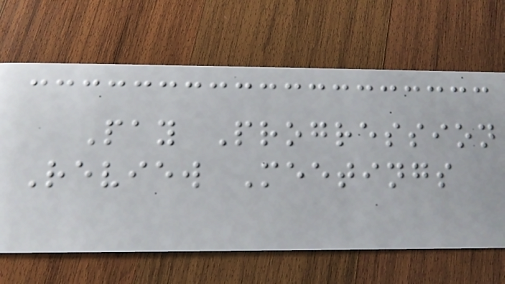Pay Progression
Review Meetings
